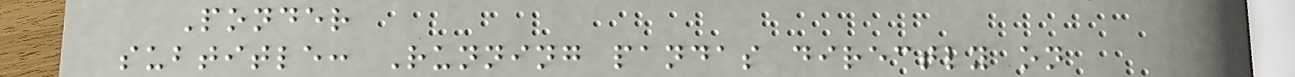Ponder
subtitle: Running pandas directly on
